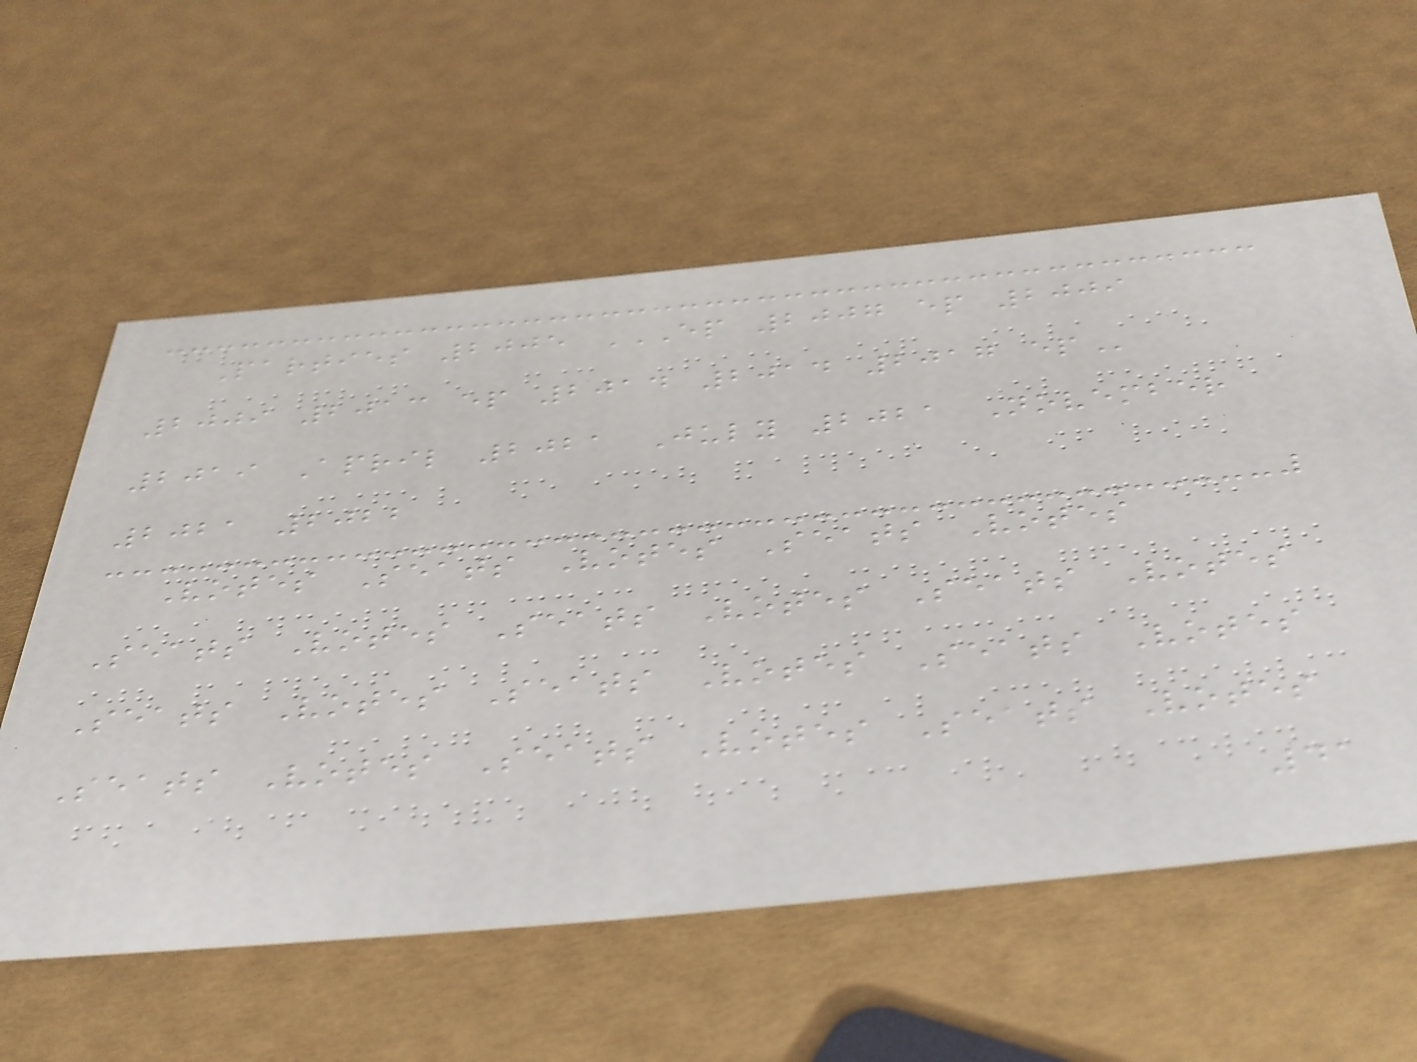Parties 2005 EP 2007 EP 2009
2009 2013 EP 2014 2014 2017 EP
2019 April 2021 July 2021 November
2021 2022
Votes Seats Votes Seats Votes
Seats Votes Seats Votes Seats Votes
Seats Votes Seats Votes Seats Votes
Seats Votes Seats Votes Seats Votes
41
